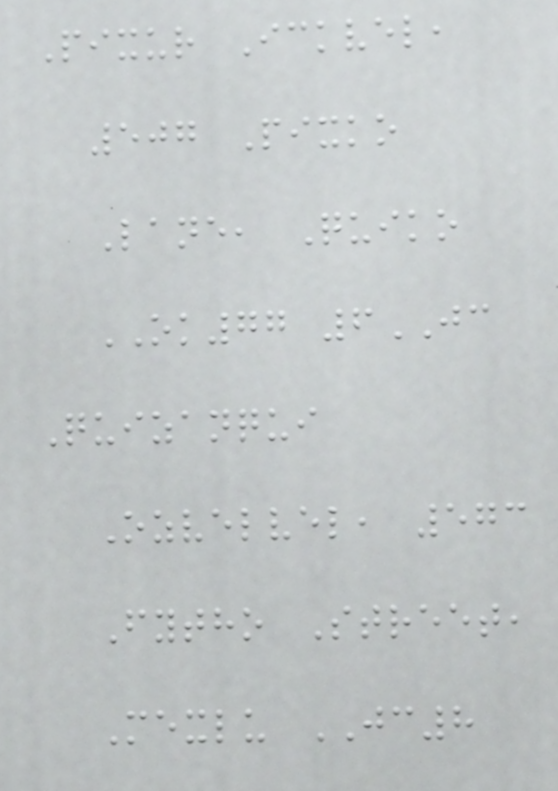Pixur Ickvel,
507 Pixko
Lane, Quiko
OK77 6JC
Quizanqui
Ozvelvel, 573
Fytho Street,
Mexlu JC8
